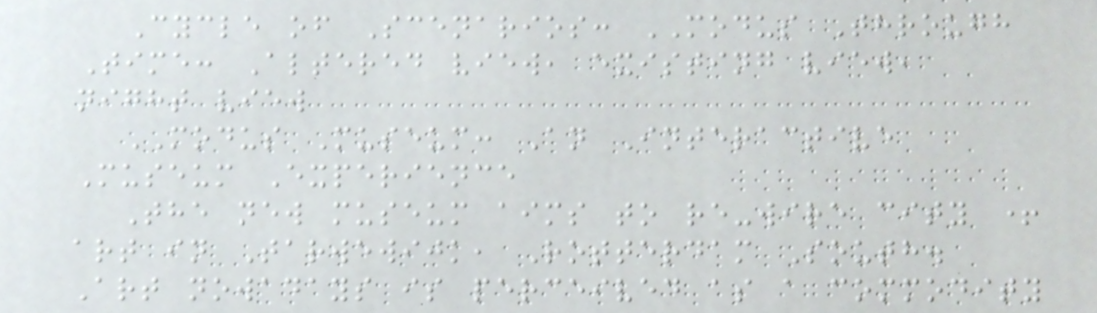Cycle of Scenarios: MODUS Through
Time: Altered view, existing view,
night view
MODUS Museum: An Interactive
Museum Experience
The new museum aims to re-wire city +
art in Tarwewijk, Rotterdam South.
Art nowadays is perceived as a commodity
